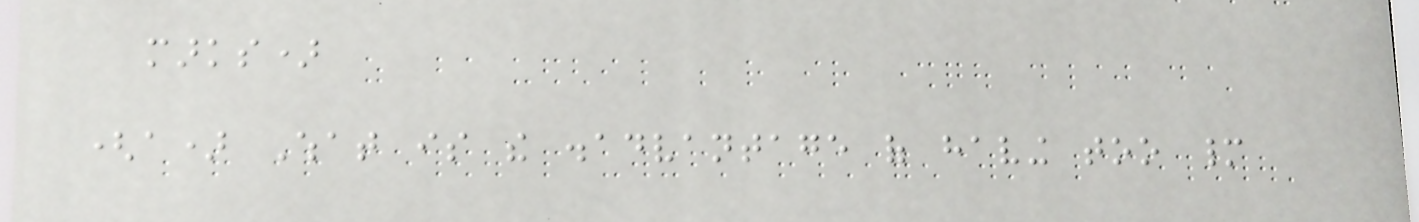marks)
(a) What is the disadvantage of having too many
